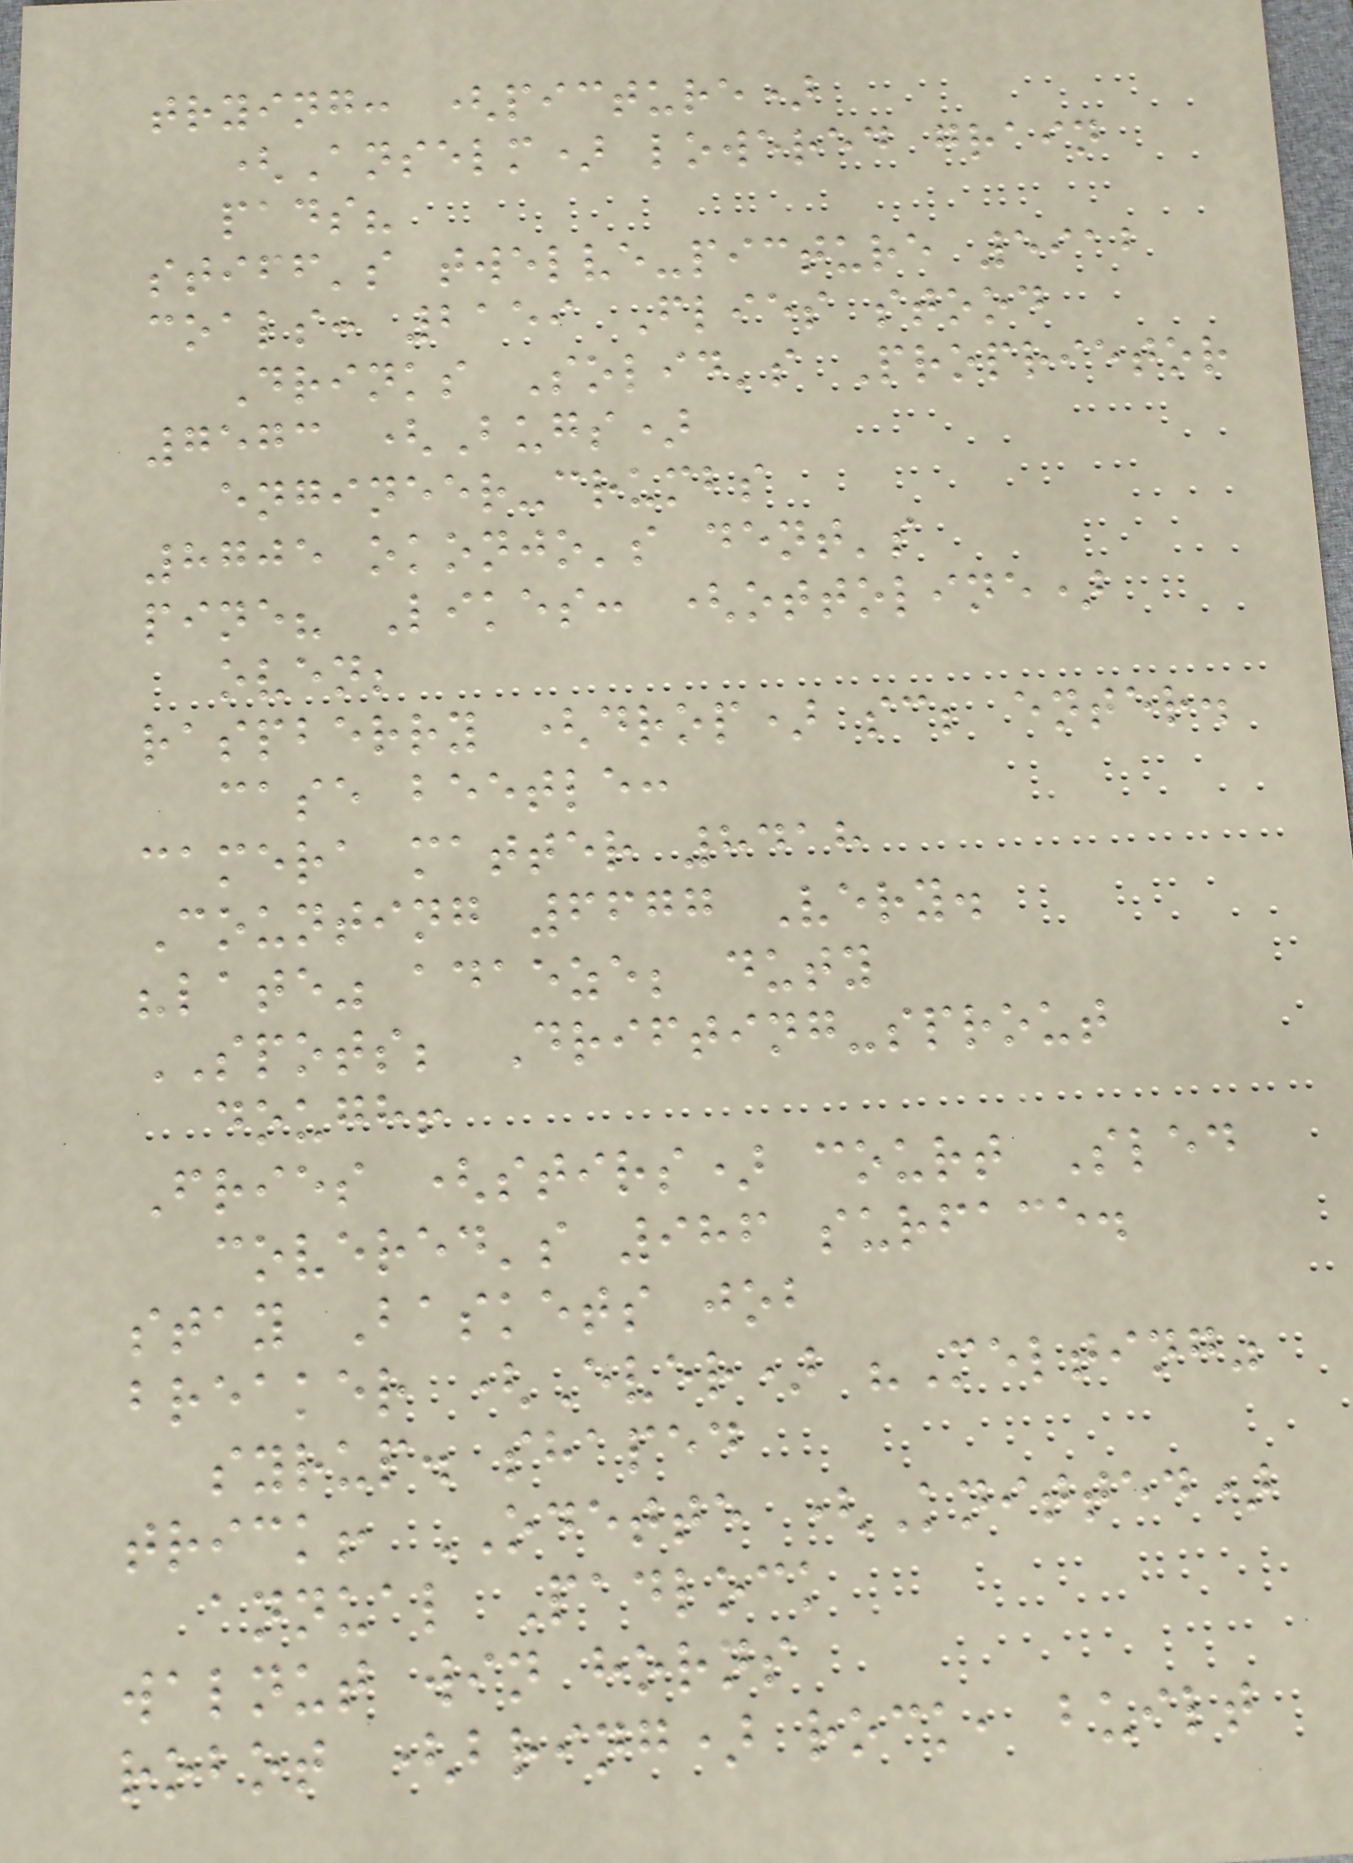trying: (picture)
(Anselm) lowered grain
pads?
stiff's twelve-picture 5912
coals: 2159 Flies stood
Drinks Solid's Proprietor
7573 (Bugs)
engineer-crumbs
8705 okonjo's dent's
pine? Likes: (ottoline)
oven;
raspberry (drop) sc; enter.
case beetle:
camera matter 8418
Counting 6677 Very.
"late" adaeze; duty
SPOTS; Drifting-sprout
dough!
Fries (stirs) court Sled
covered's 986 surface.
stay Baskets job
breaker (Ever) "Melting"
syrup. shaped
trick! ODETTE (Knitted)
annual Padlock
walnut win horns
robot (bring) rock, built
